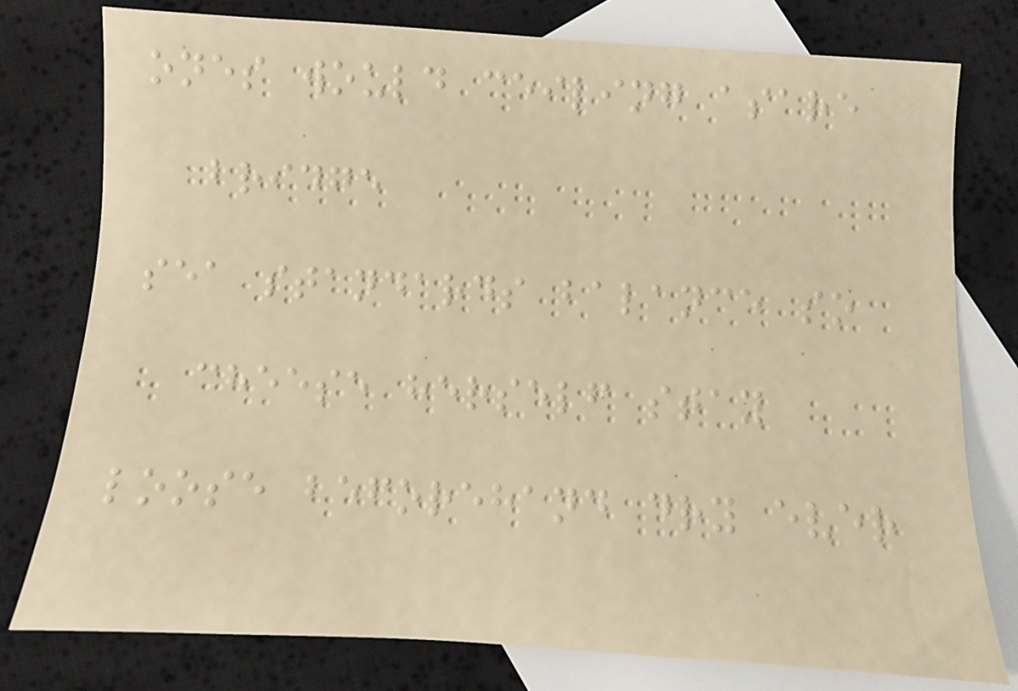ones would ceiling asare
bridge
sea standards balance so
cheese herself stay
loose beforehand dry ever
